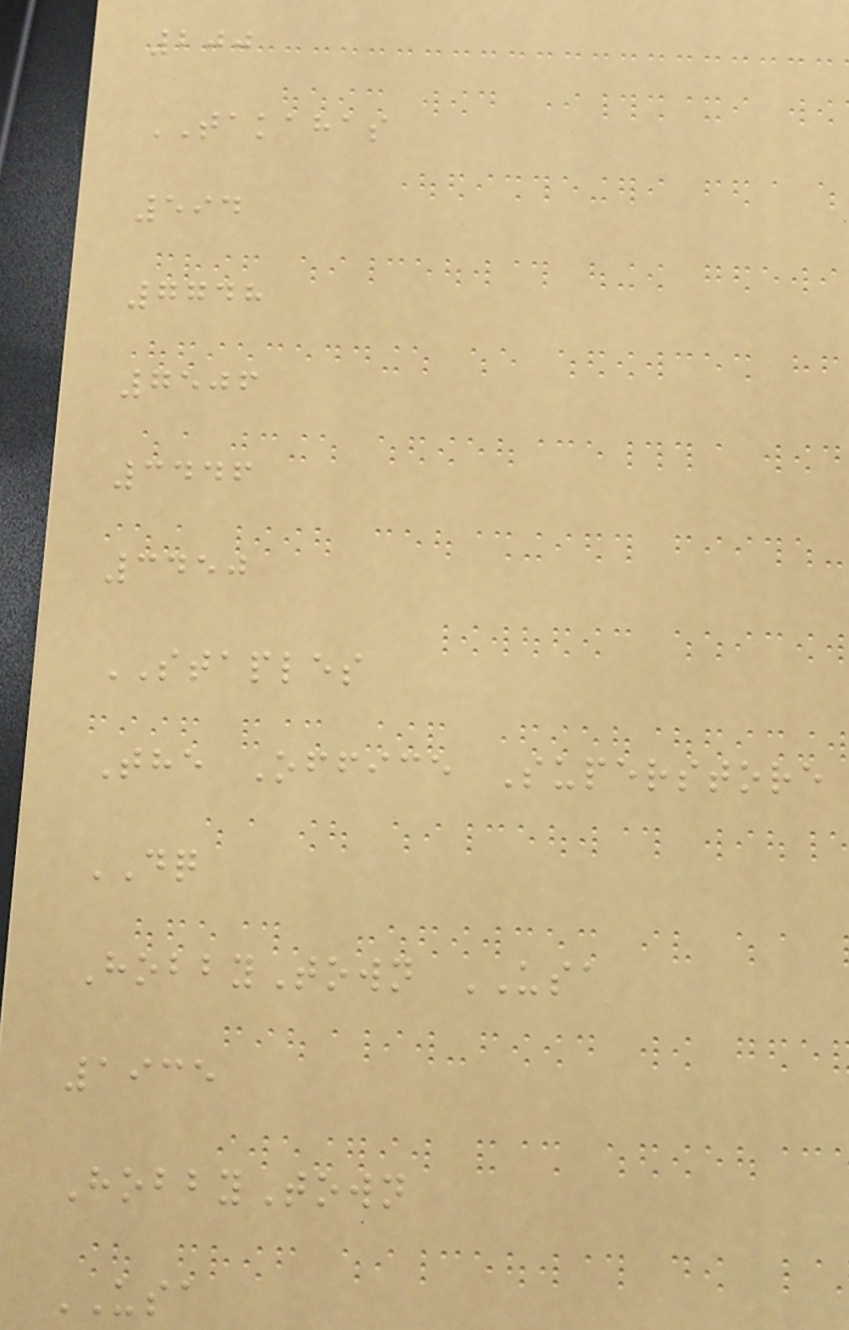200
TAKAHAS
594
7748
7506
3446
3450
STAPLES
The Office Superstore
DQ
HobbyTown USA
1935
HobbyTown
USA
